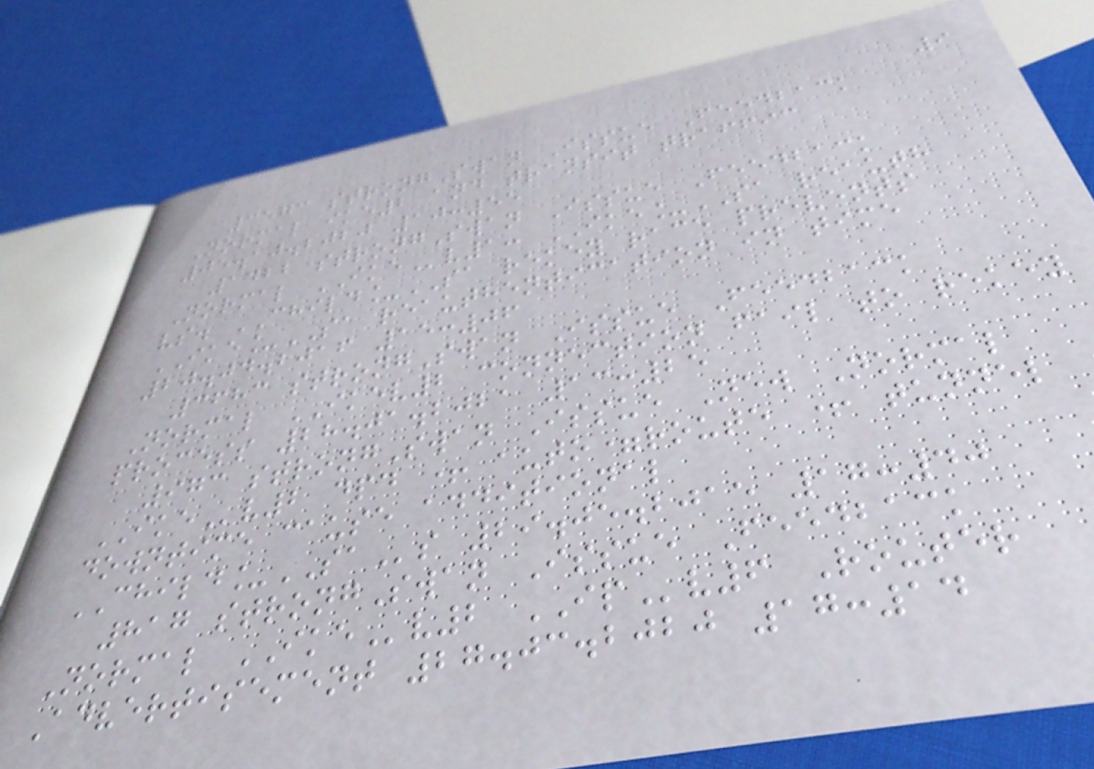9
3573 strongSwan Issue Feedback
Normal ike2 and transit traffic
05.10.2020 10:55
1422 strongSwan Issue Feedback
Normal IKEv1: IKE_SA reauth
vs. CHILD_SA rekey race prevents
IKE_SA reauthentication in time
20.04.2016 15:06
3683 strongSwan Issue Feedback
Normal IKEV2 connection fail to rekey
process 28.01.2021 13:25
973 strongSwan Issue New Normal
IKEv2 dpd + auto=route + tunnel
downtime cause additional
CHILD_SAs 29.05.2015 17:40
817 strongSwan Issue Feedback
Normal IKEv2 IPv6 Router
Advertisement 27.03.2020 17:14
